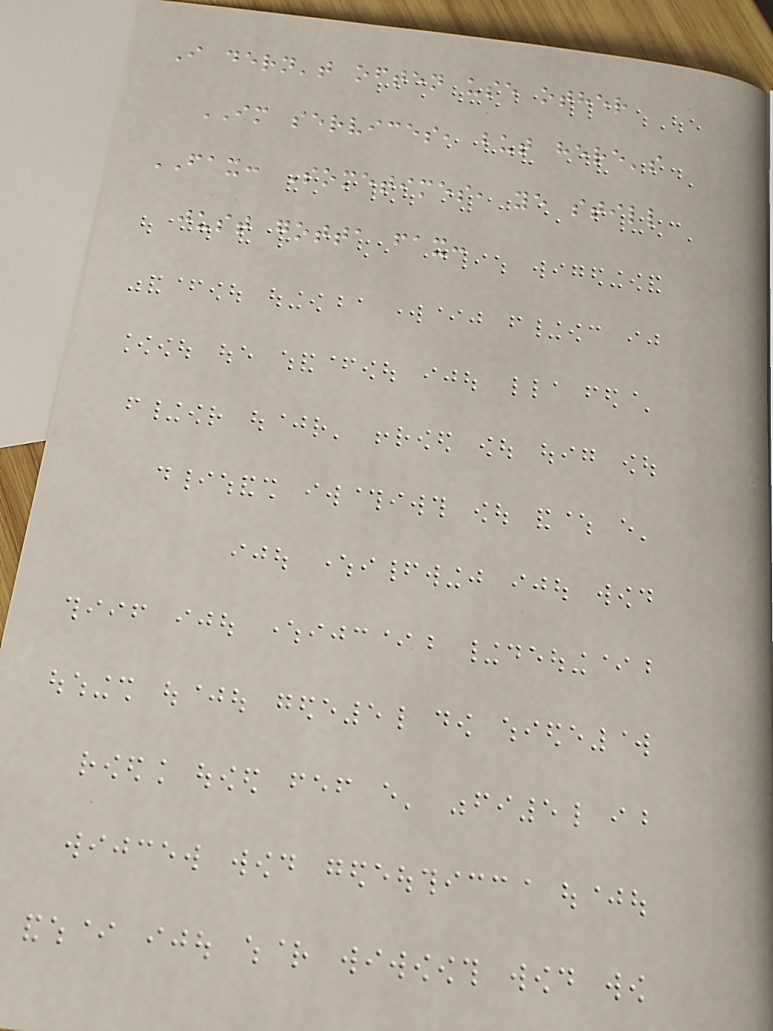I dern't often use other
IM services, but here's
FAX: Sometimes, ye still
just gotta fax:
